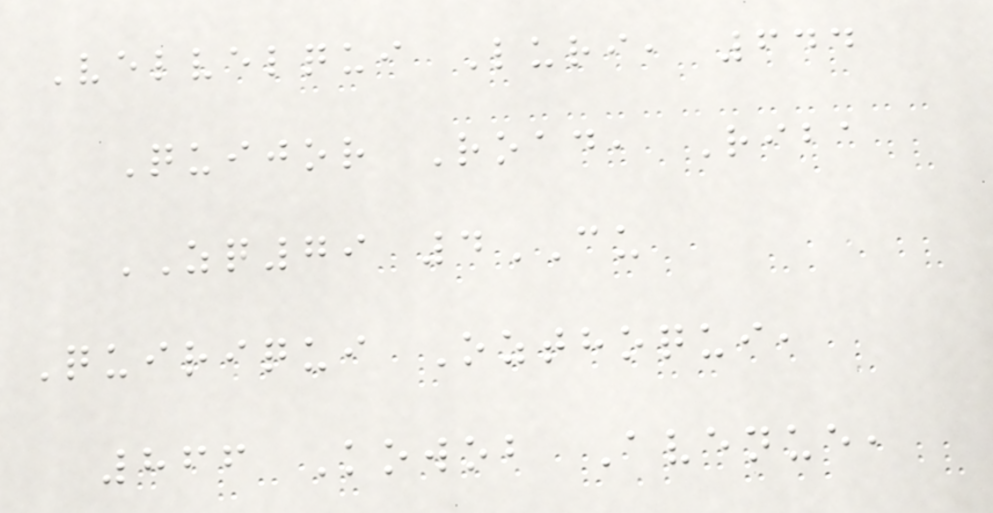Velvelqui Luri, 644
Quijor Road, Riba
ZQ79 4CU
Quiriqui Ozthoqui,
866 Kowob Avenue,
